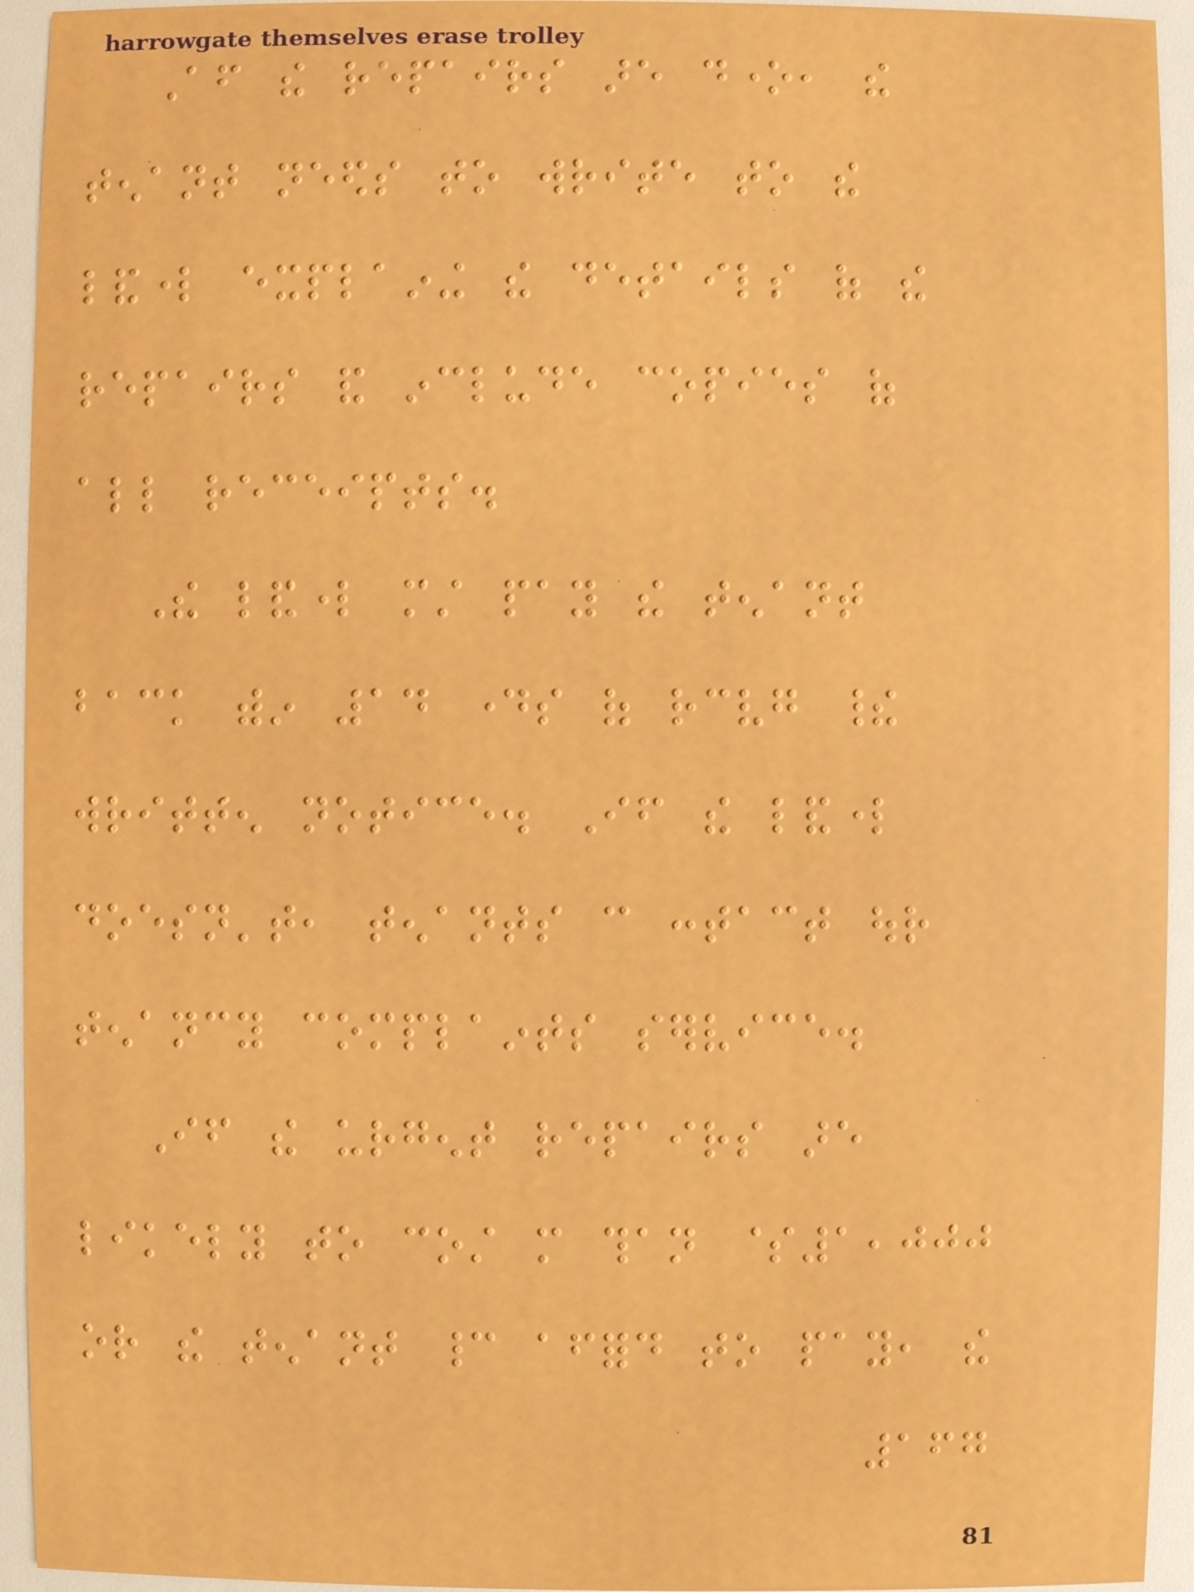After the repairs are done, the
tenant needs to write to the
landlord explaining the details of the
repairs and include copies of
all receipts.
The landlord must pay the tenant
back within 14 days of receiving their
written notice. If the landlord
doesn't, tenants can contact our
tenancy complaints service.
If the urgent repairs are
likely to cost more than $1,000
or the tenant cannot afford to pay, the
167
